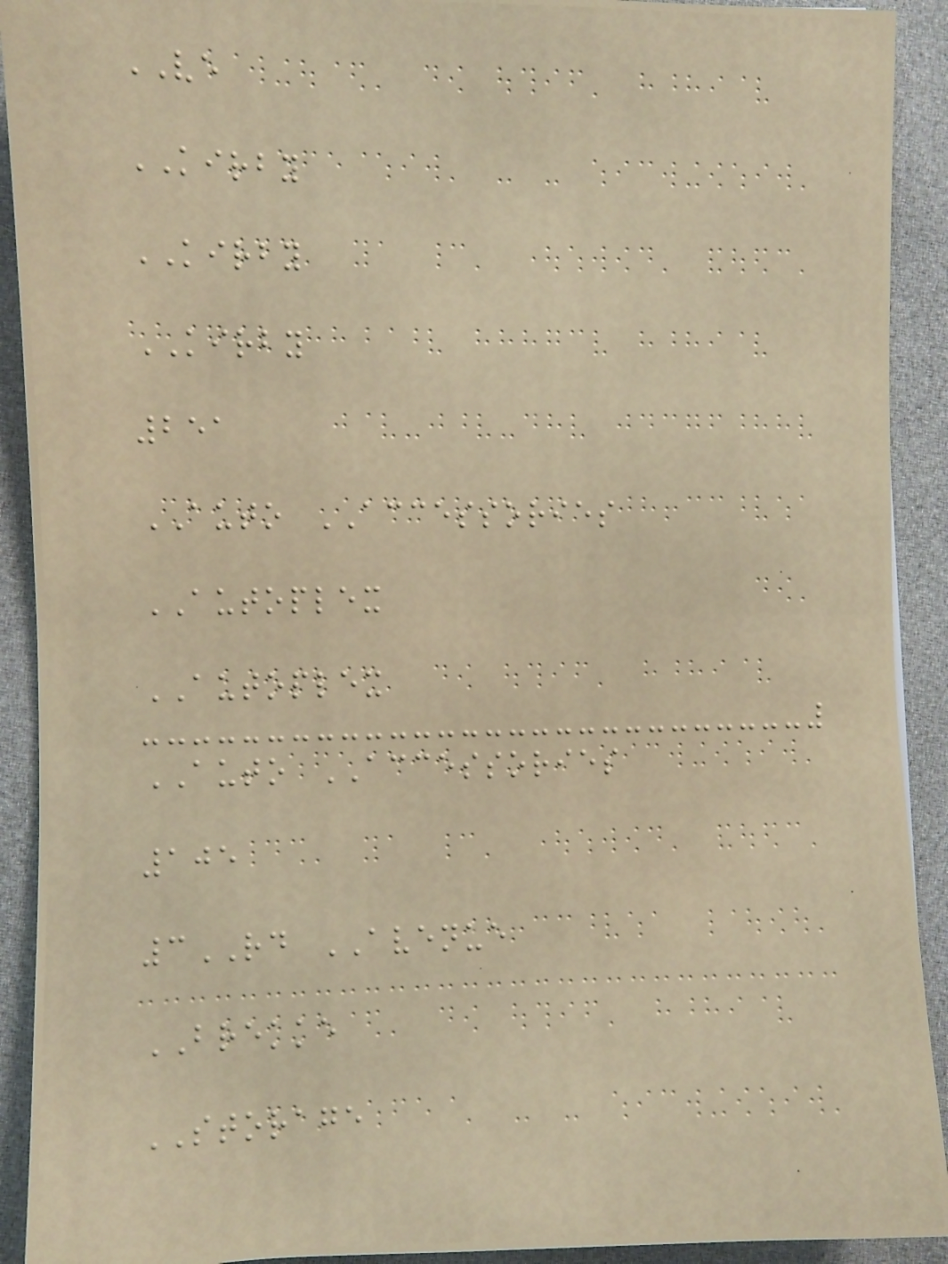VE
KIRBY
KIRBY
KIRBY
251
AUTO ACCESSORIES
AUTOPLEX
AUTOPLEX
AUTO ACCESSORIES
105
3RD AVENUE
BREKKE
STORAGE
